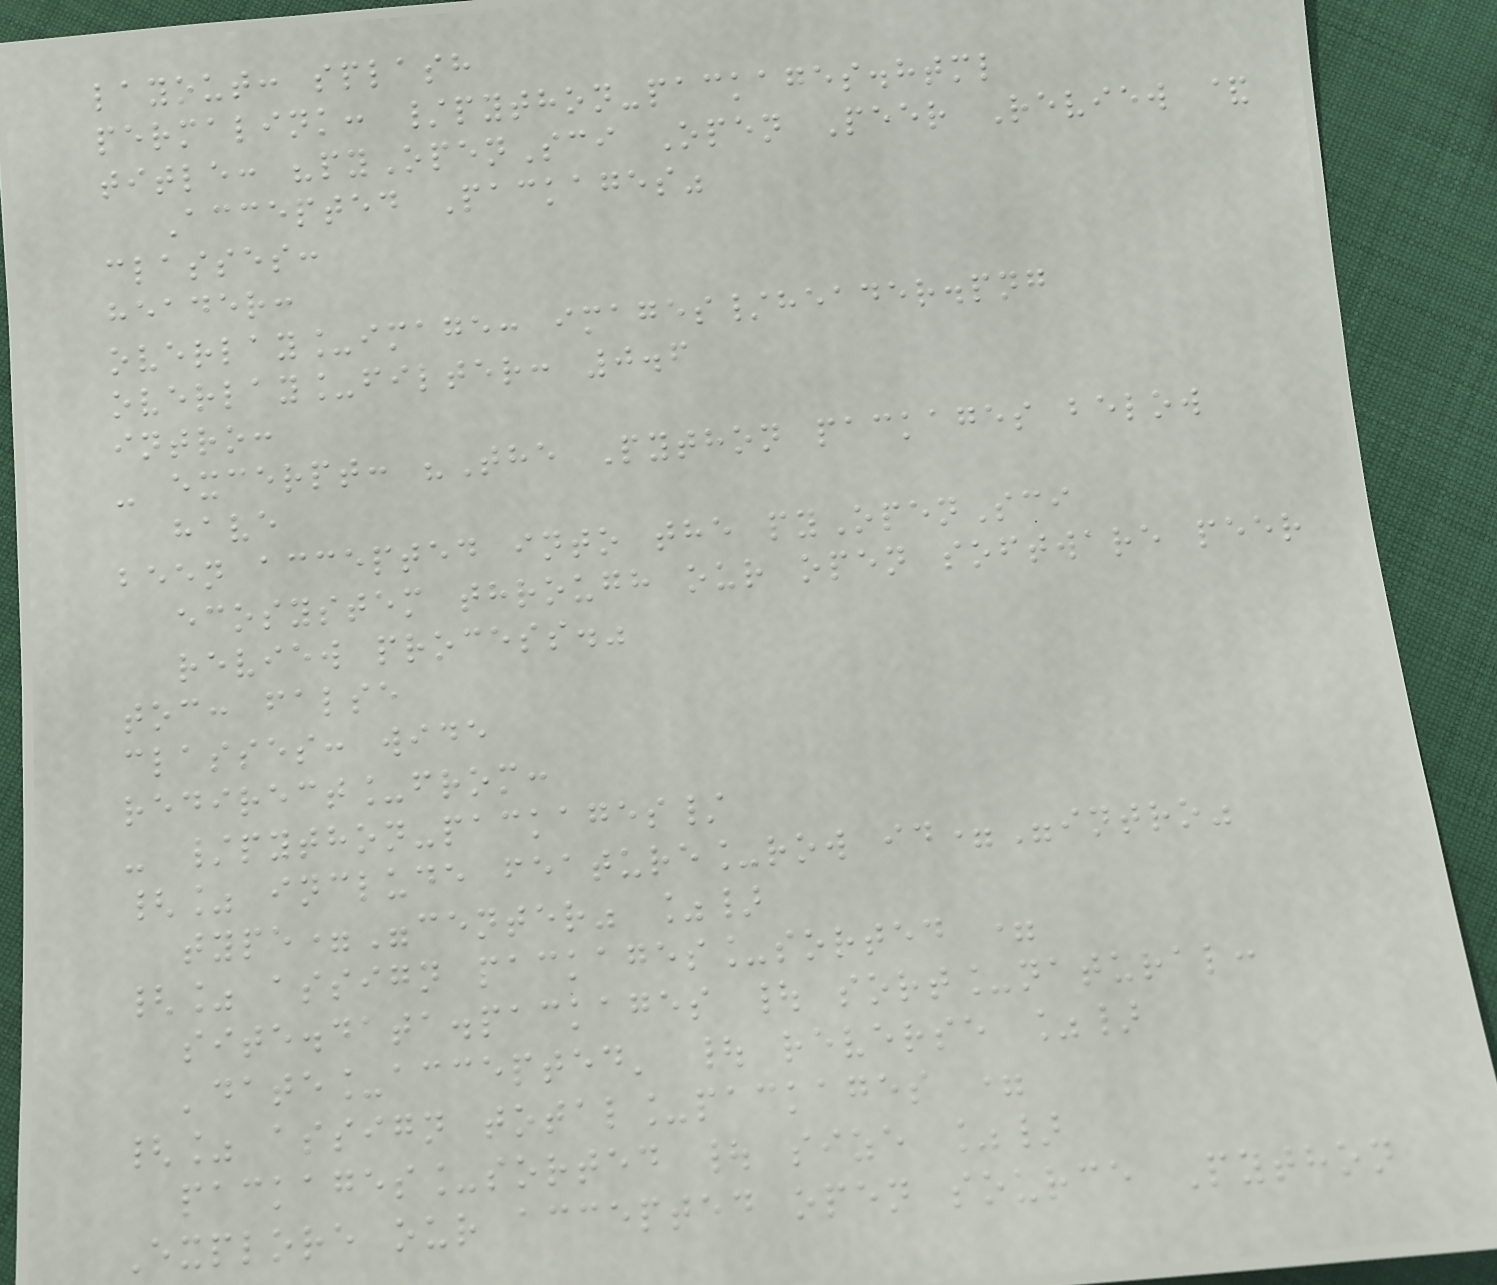layout: splash
permalink: /python-packages.html
title: "pyOpenSci Open Peer Review &
Accepted Packages"
classes:
header:
overlay_image: images/header.png
overlay_filter: 0.6
intro:
- excerpt: "The Python packages below
have
been accepted into the pyOpenSci
ecosystem through our open software peer
review process."
toc: false
classes: wide
redirect_from:
- /python-packages/
{% include feature_row id="intro"
type="center" %}
{% assign packages_sorted =
site.data.packages | sort_natural:
'date_accepted' | reverse %}
{% assign total_packages =
packages_sorted | size %}
Explore our accepted open source Python
